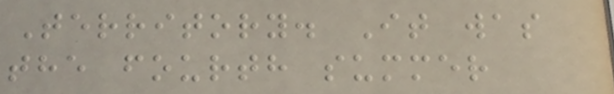Territory. It was
the fourth summer
